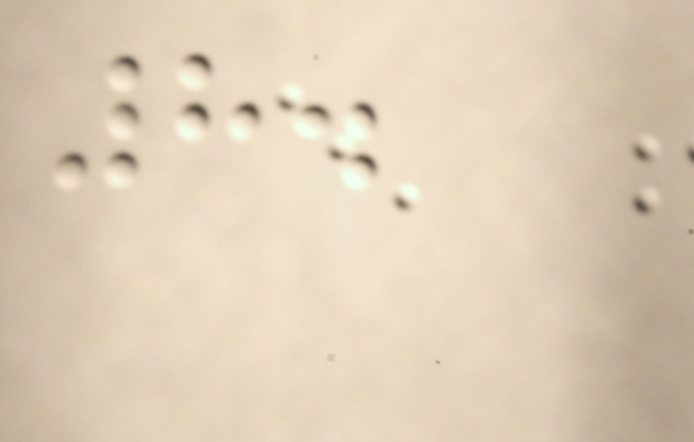8.
